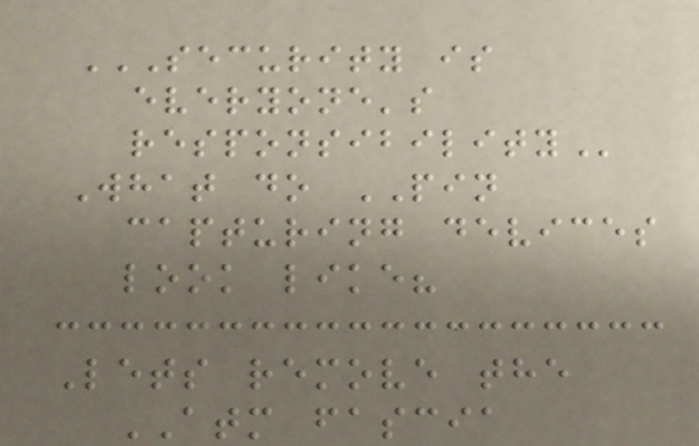SECURITY IS
EVERYONE'S
RESPONSIBILITY
What do PIN
capturing devices
look like?
Lets remove the
ATM fascia
